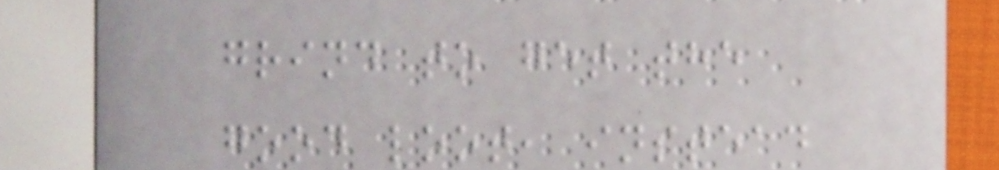grind to get the
good loot, instead
